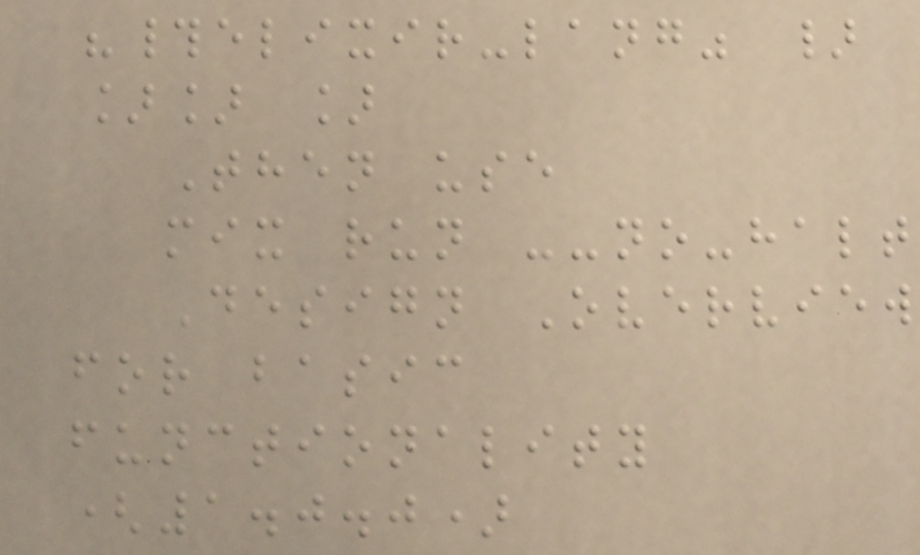"#elixir-lang" }
]] ]
Then use
mix run --no-halt
Design Overview
for basic
functionality
(1.0.0)
